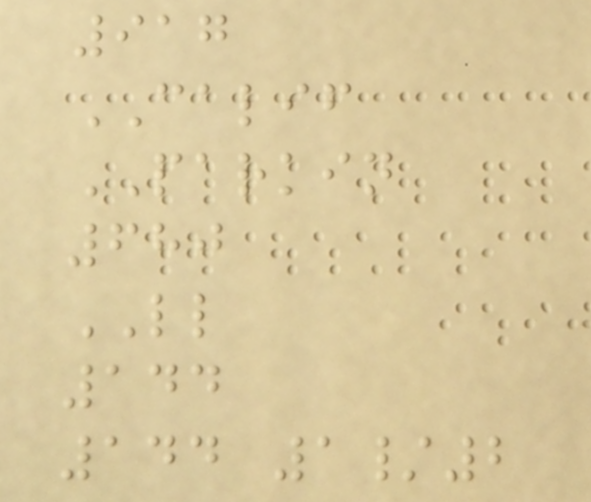917
CALIF
PARKIN
680
LL
144
144 1/2
